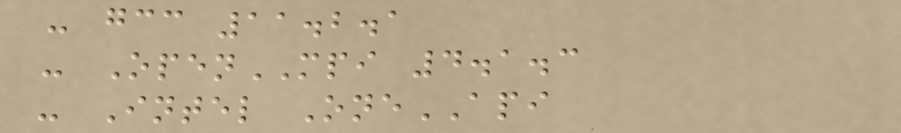- gcc 11.2.1
- OpenMPI 4.1.3
- Intel OneAPI
